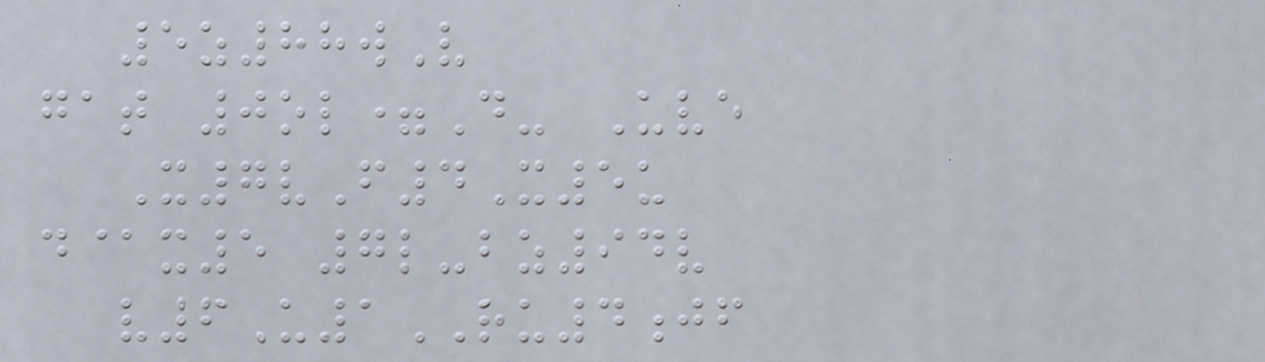5z88wV
gat 0ol=D- Uve
X7vF4X5u
d@x5 7l-bz94v
v6U1RU4jf
